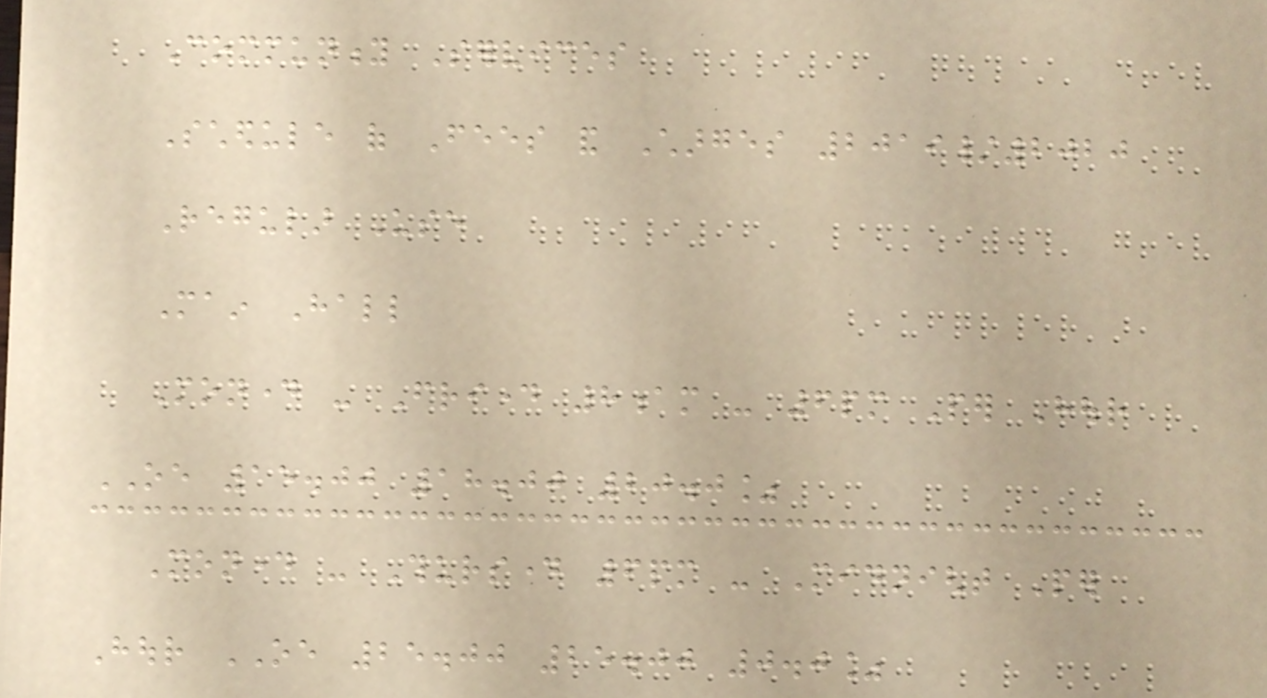Community Services
Schedule of Fees and Charges 2019/2020
Regular Use
Main Hall
Monday - Friday 8am - 6pm Per Hour
OE 15.00 18.00 20.0%
Monday - Thursday 6pm - Midnight Per
Hour OE 25.00 25.00 0.0%
